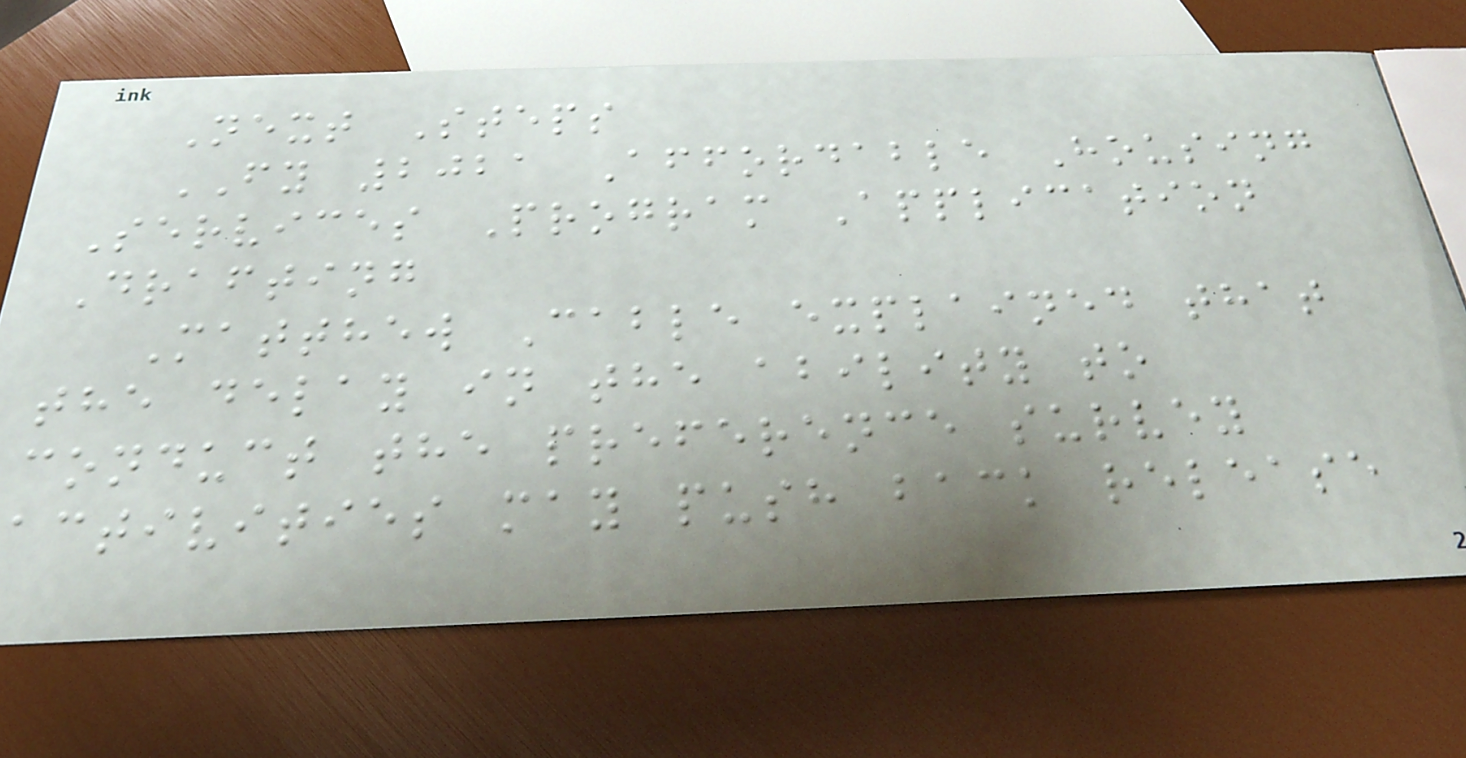Next Steps
FY 2021 Affordable Housing
Services Program Application
Drafting
Matthew Cable explained that
the delay in the ability to
conduct the preference survey
activities may push back release
